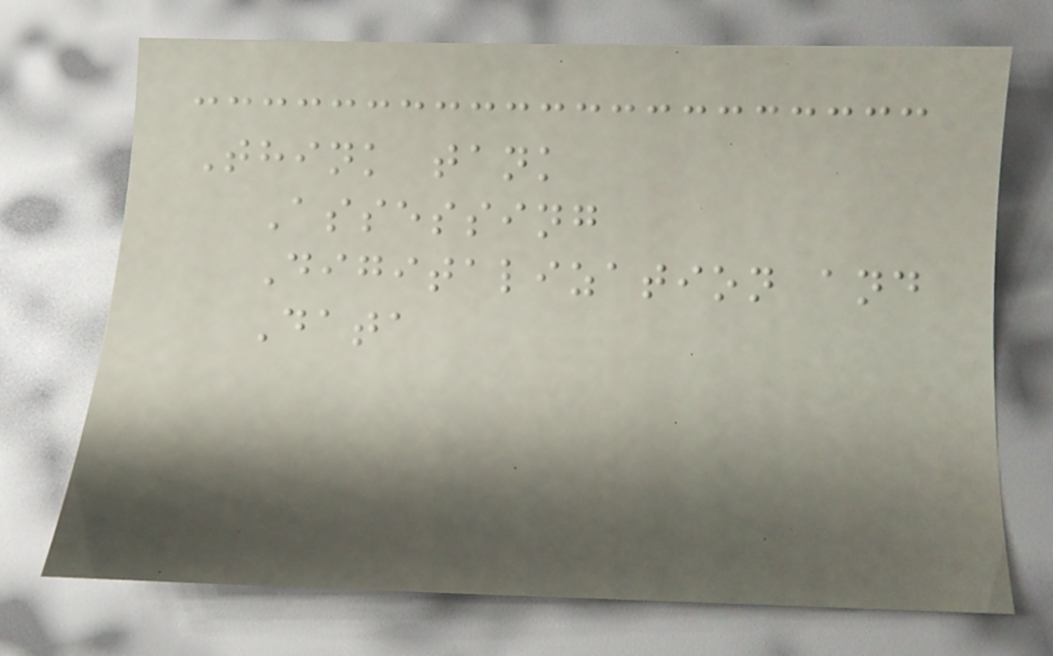Think tank
Assessing
Digitalization and
Data
